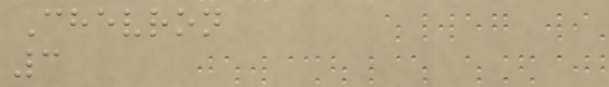Chevron
3
